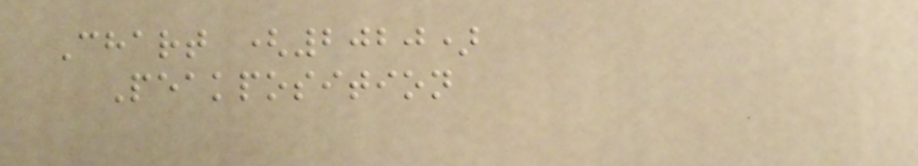Chart (2020)
Peakposition
